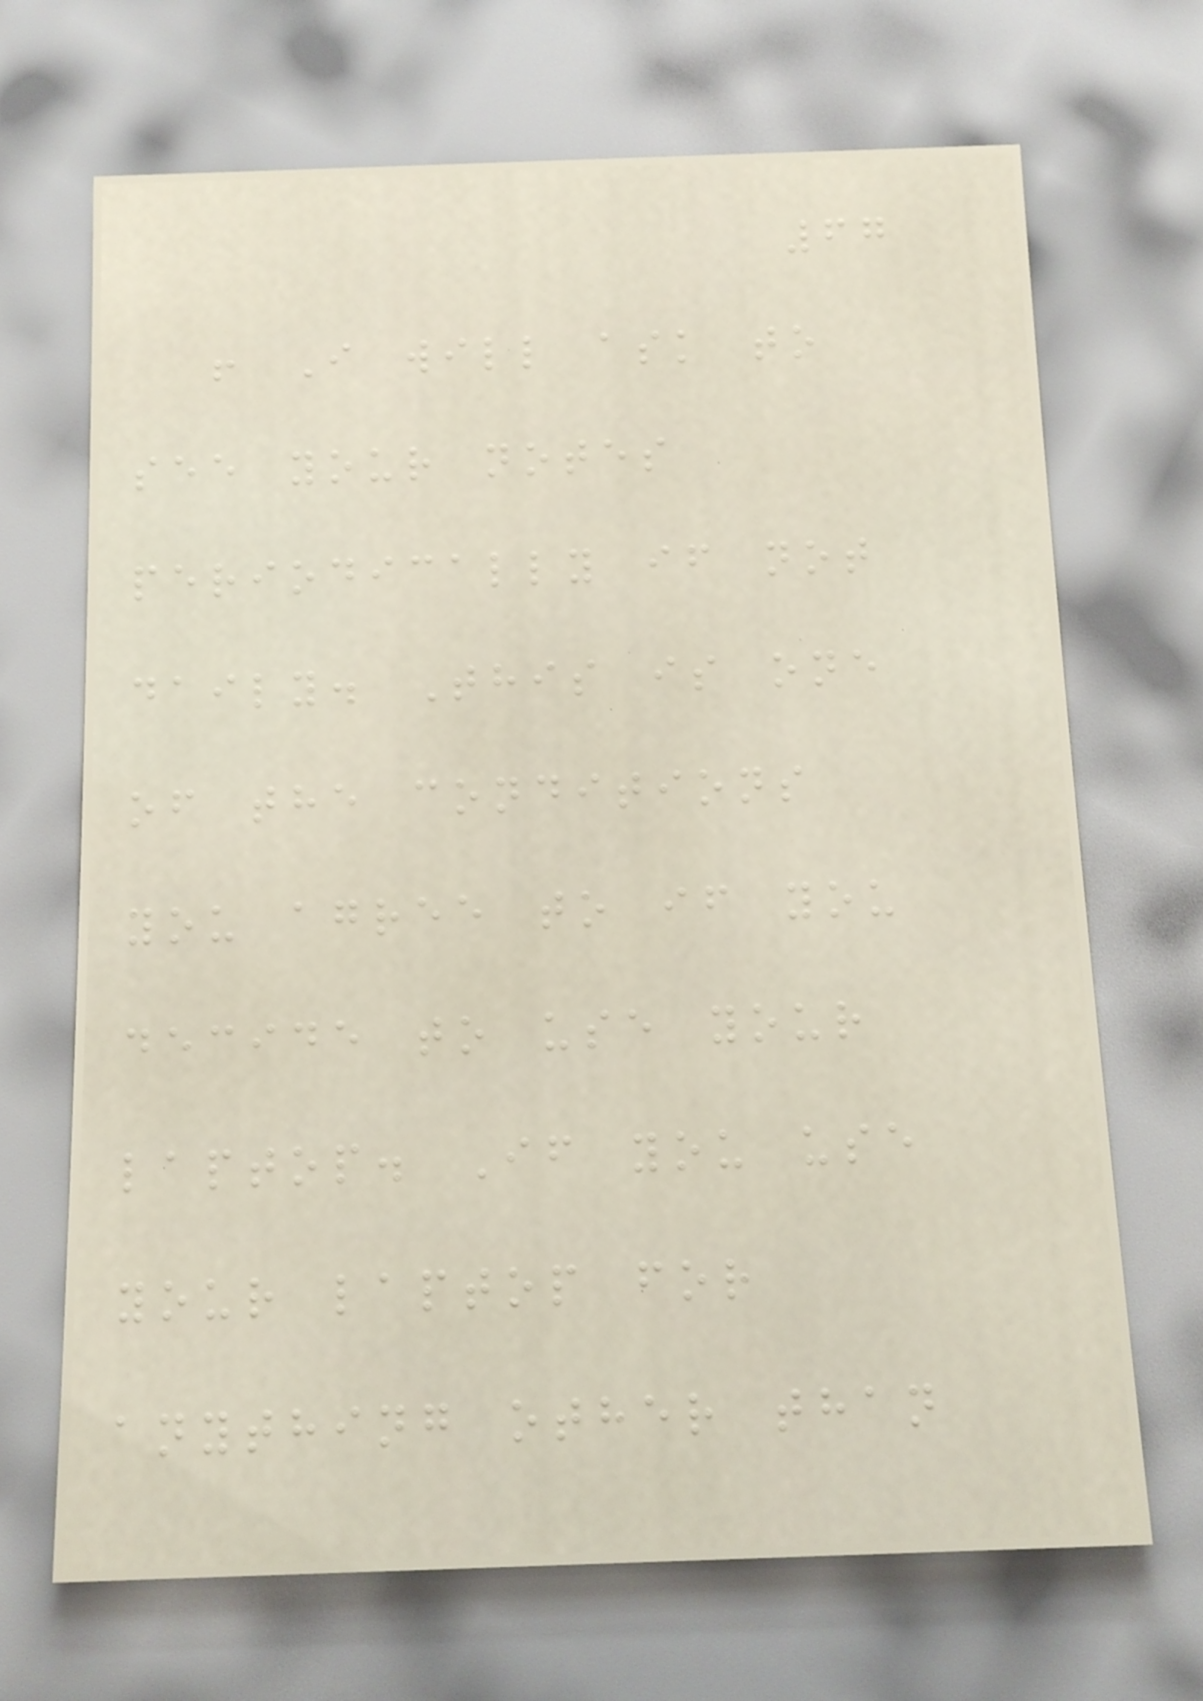67
! I will ask to
see your notes
periodically if not
daily. This is one
of the conditions
you agree to if you
decide to use your
laptop. If you use
your laptop for
anything other than
